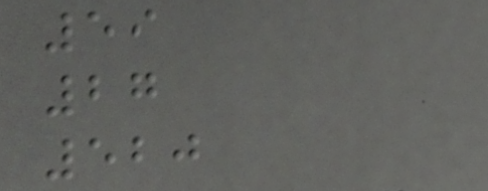59
27
520
